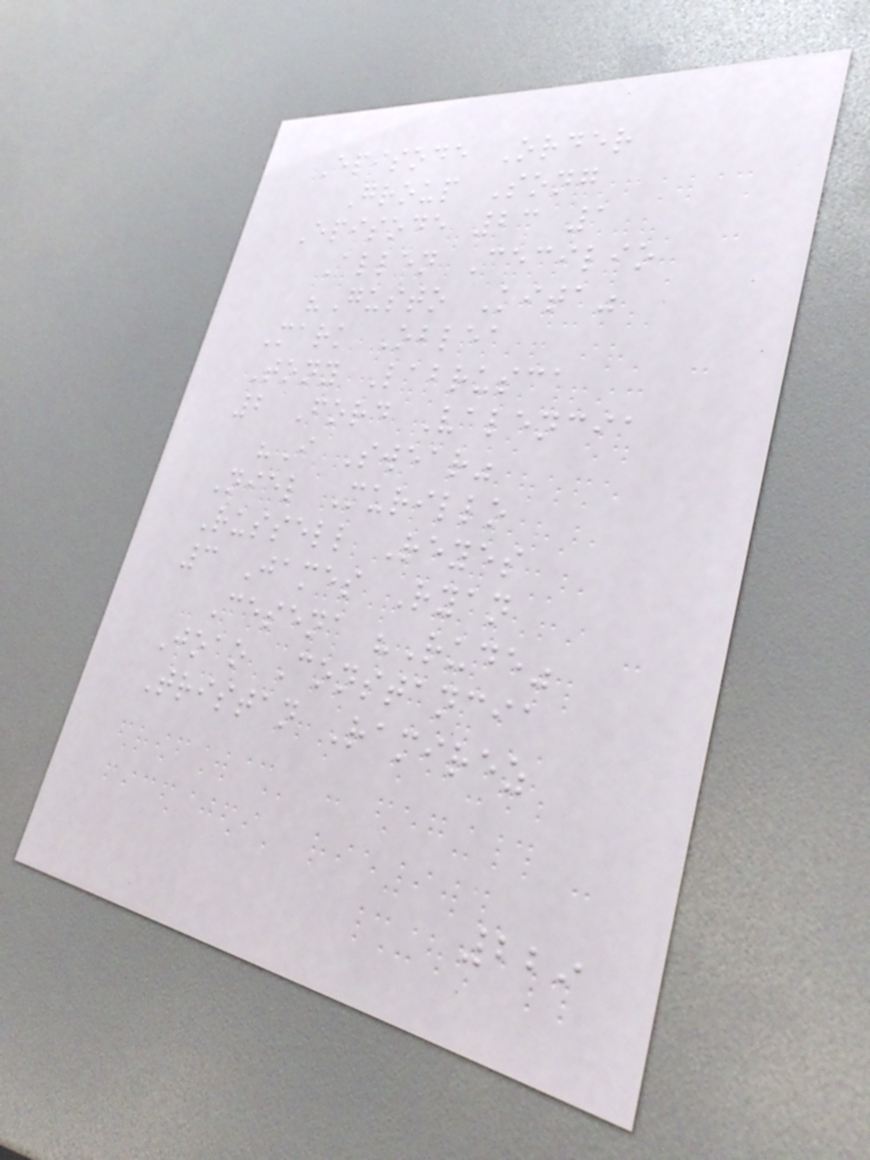Episode Order
Group Song
Episode 23 1
Allen Cecilio
"Gusto Kita"
Mark Oblea
Tony Labrusca
2 Ford Valencia
"I Swear"
Niel Murillo
Russell Reyes
3 James Ryan
Cesena "Rude"
Joao Constancia
Tristan Ramirez
229
